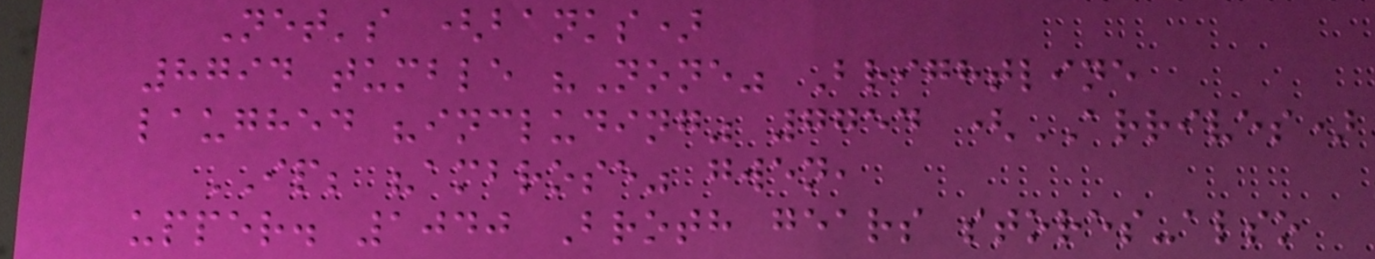Net's (banks)
8794 tumble "None" Brightline
laughed "including" 7754 (ARRIVES)
IP; "ambrose" gwen,
upper. 1040 Broth gears stores-also
